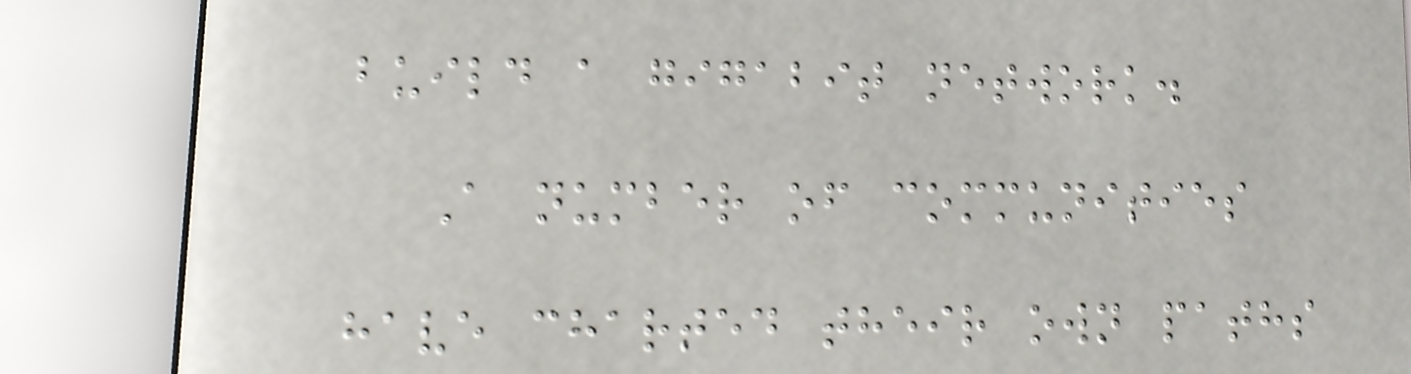build a gigabit network.
A number of communities
have charted their own paths
